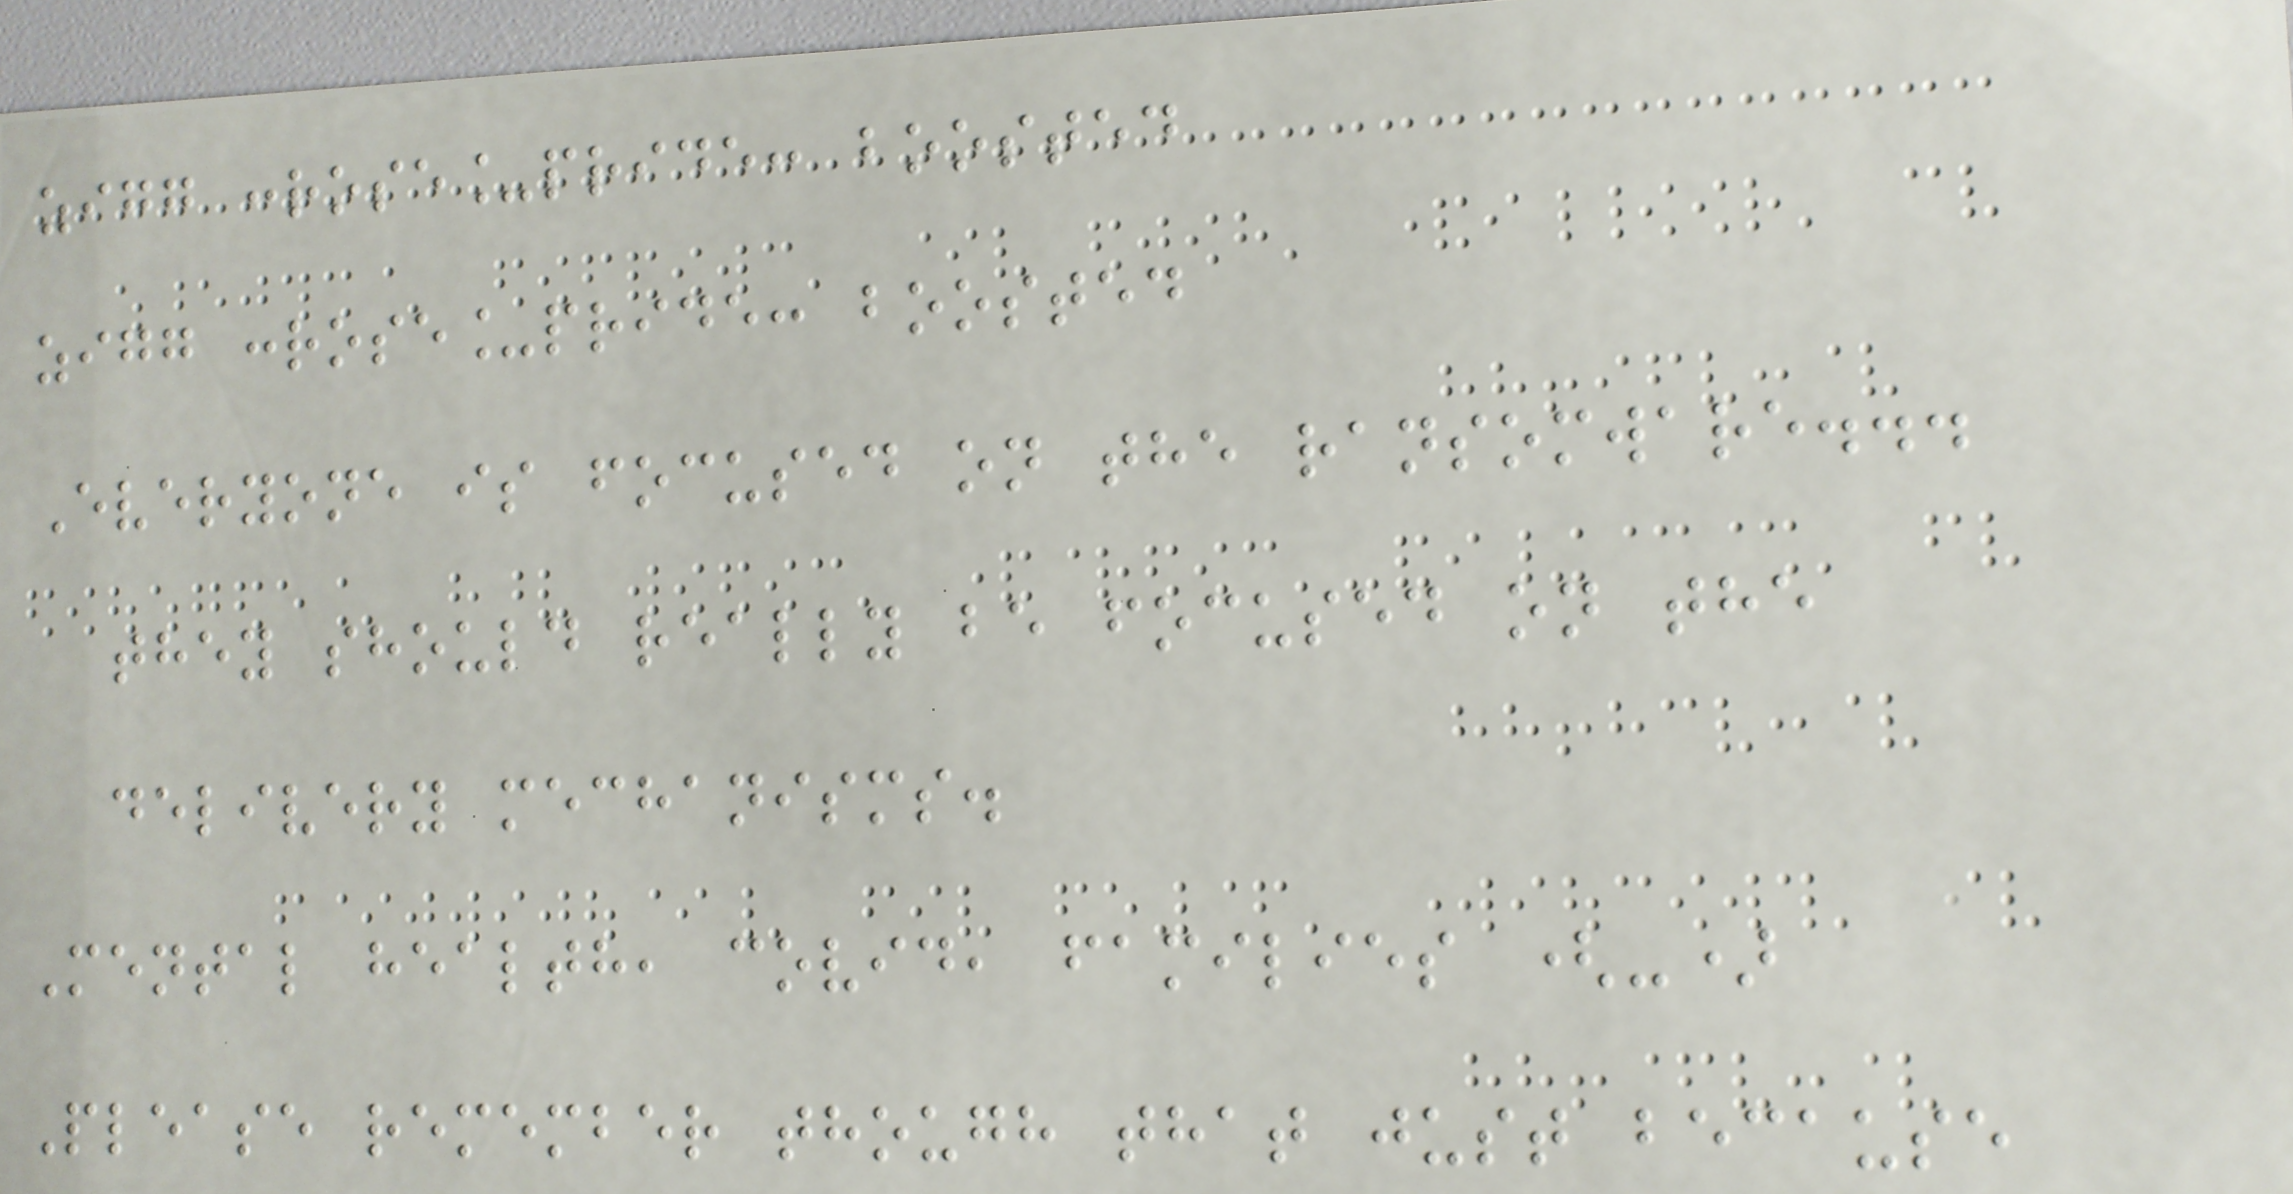zigg :rose_pride: boosted
zigg :rose_pride: boosted
Everyone is focused on the ransomware...
they should really be focused on the
delivery mechanisms.
Mental health, covid, families (-)
Please remember though that just because
